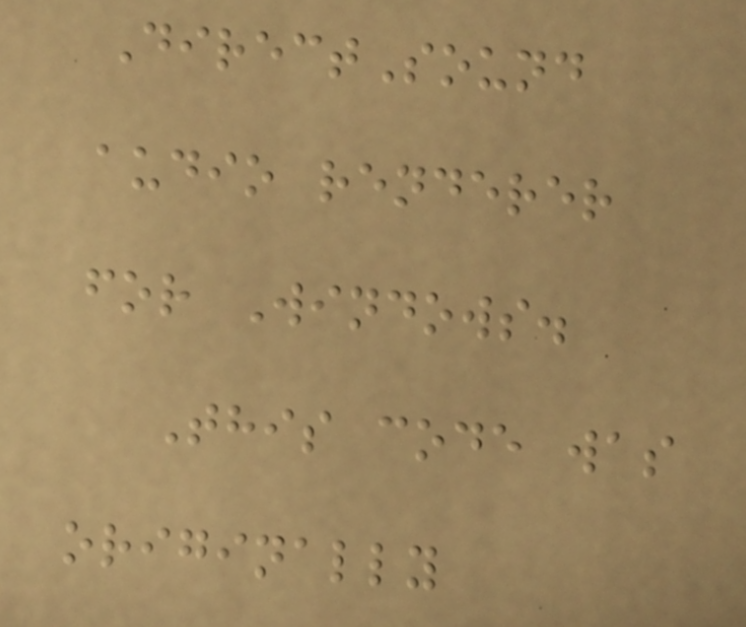DirectSound
audio renderer
for Windows.
This code was
originally
